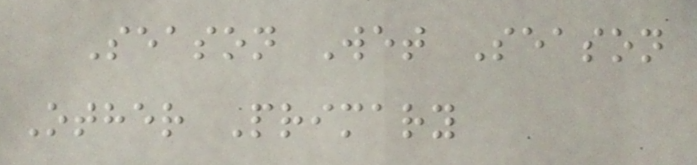Season Wet Season
Other Primary
